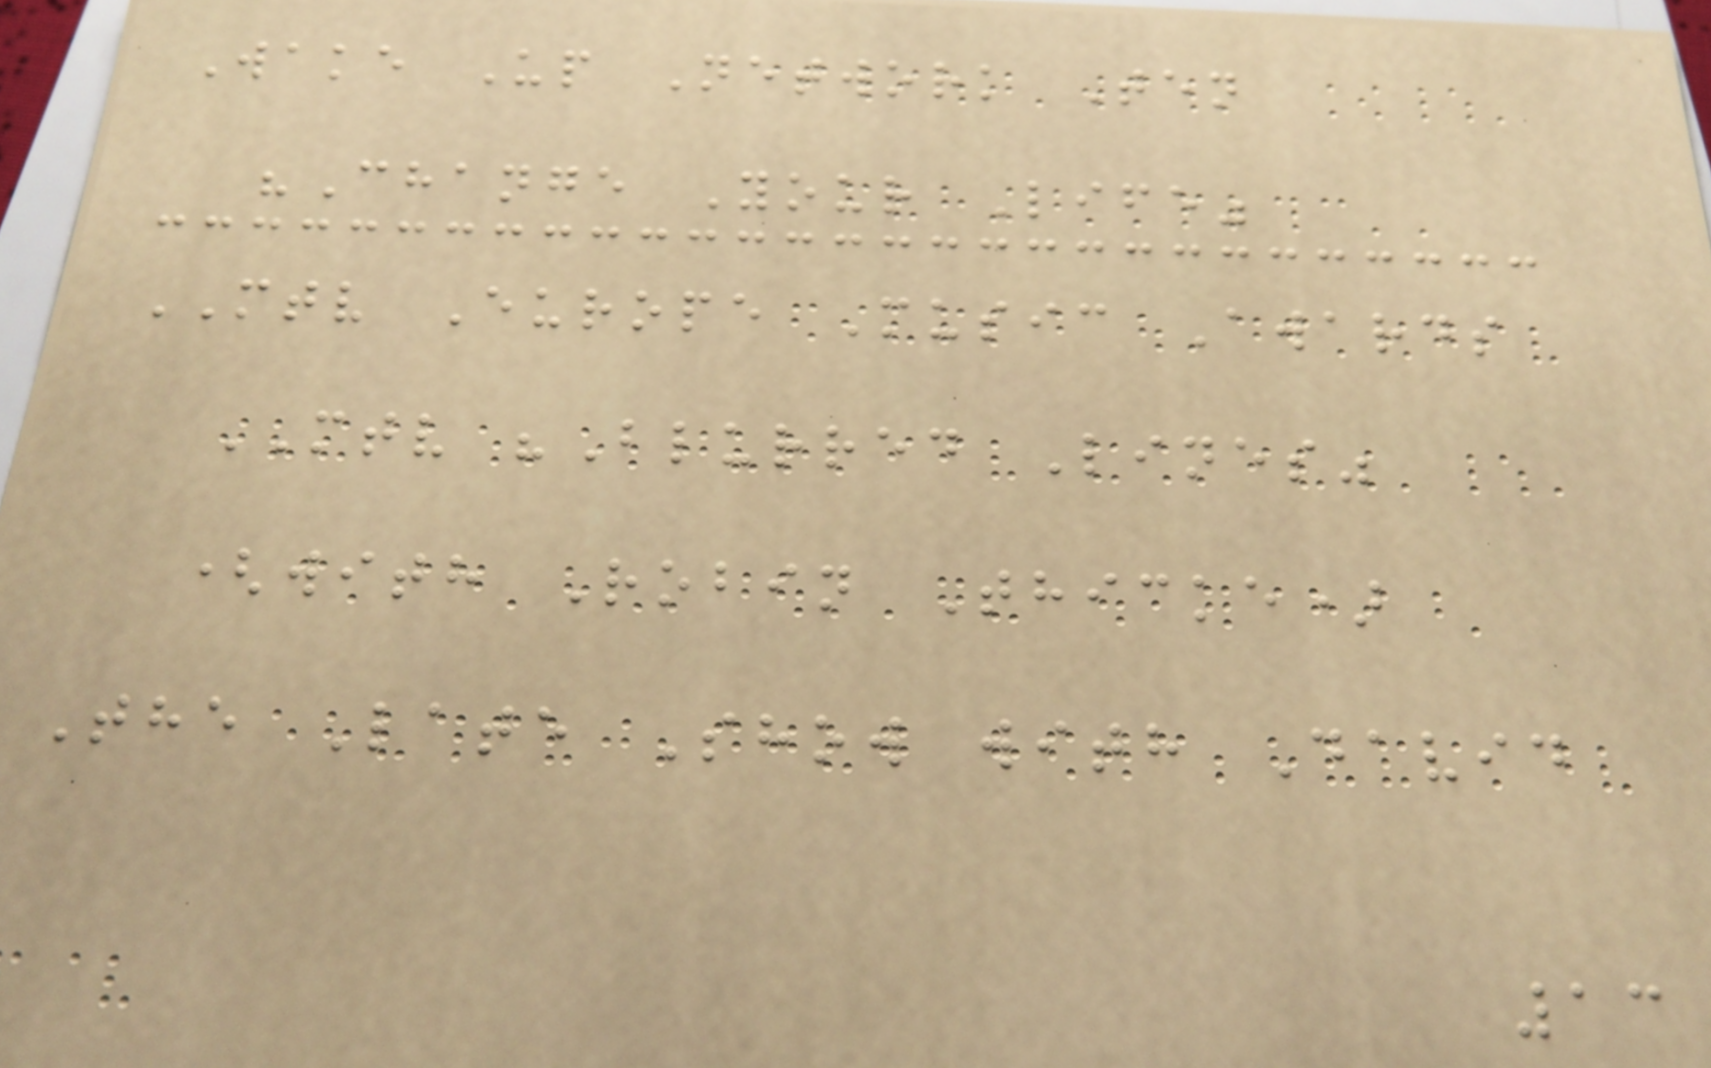Wake Up Network Ten
"Change Your Life"
MTV Europe Music Awards
MTV "Blurred Lines"
(with Robin Thicke)
The Late Show with David
13
